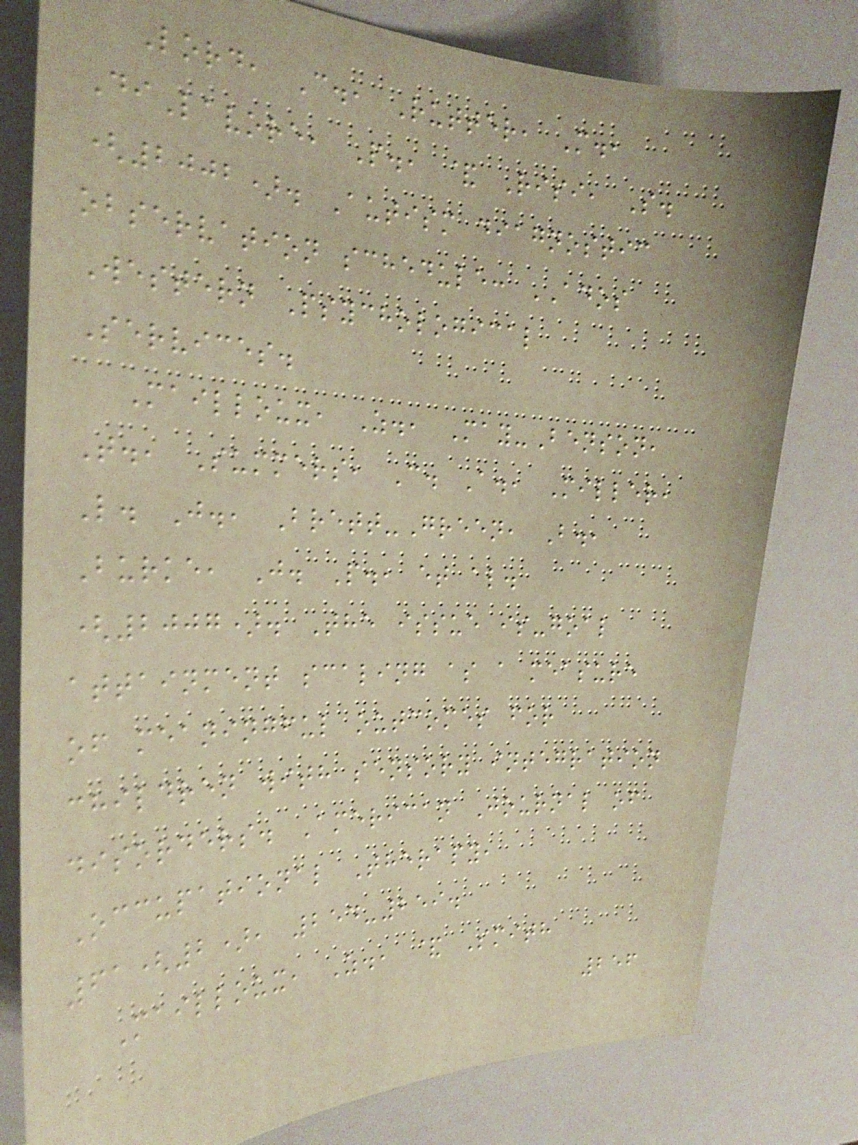Lord, C., Rutter, M.,
DiLavore, P., & Risi, S.
(2002). Autism diagnostic
observation schedule: ADOS
Western Psychological
Services.
Mailloux, Z., May-Benson,
T., Summers, C. A., Miller,
L. J., Brett-Green, B.,
Burke, J. P., et al.
(2007). The issue is-goal
attainment scaling as a measure
of meaningful outcomes for
children with sensory integration
disorders. American Journal of
Occupational Therapy,
61(2), 254-259.
Mailloux, Z., & Smith
256
